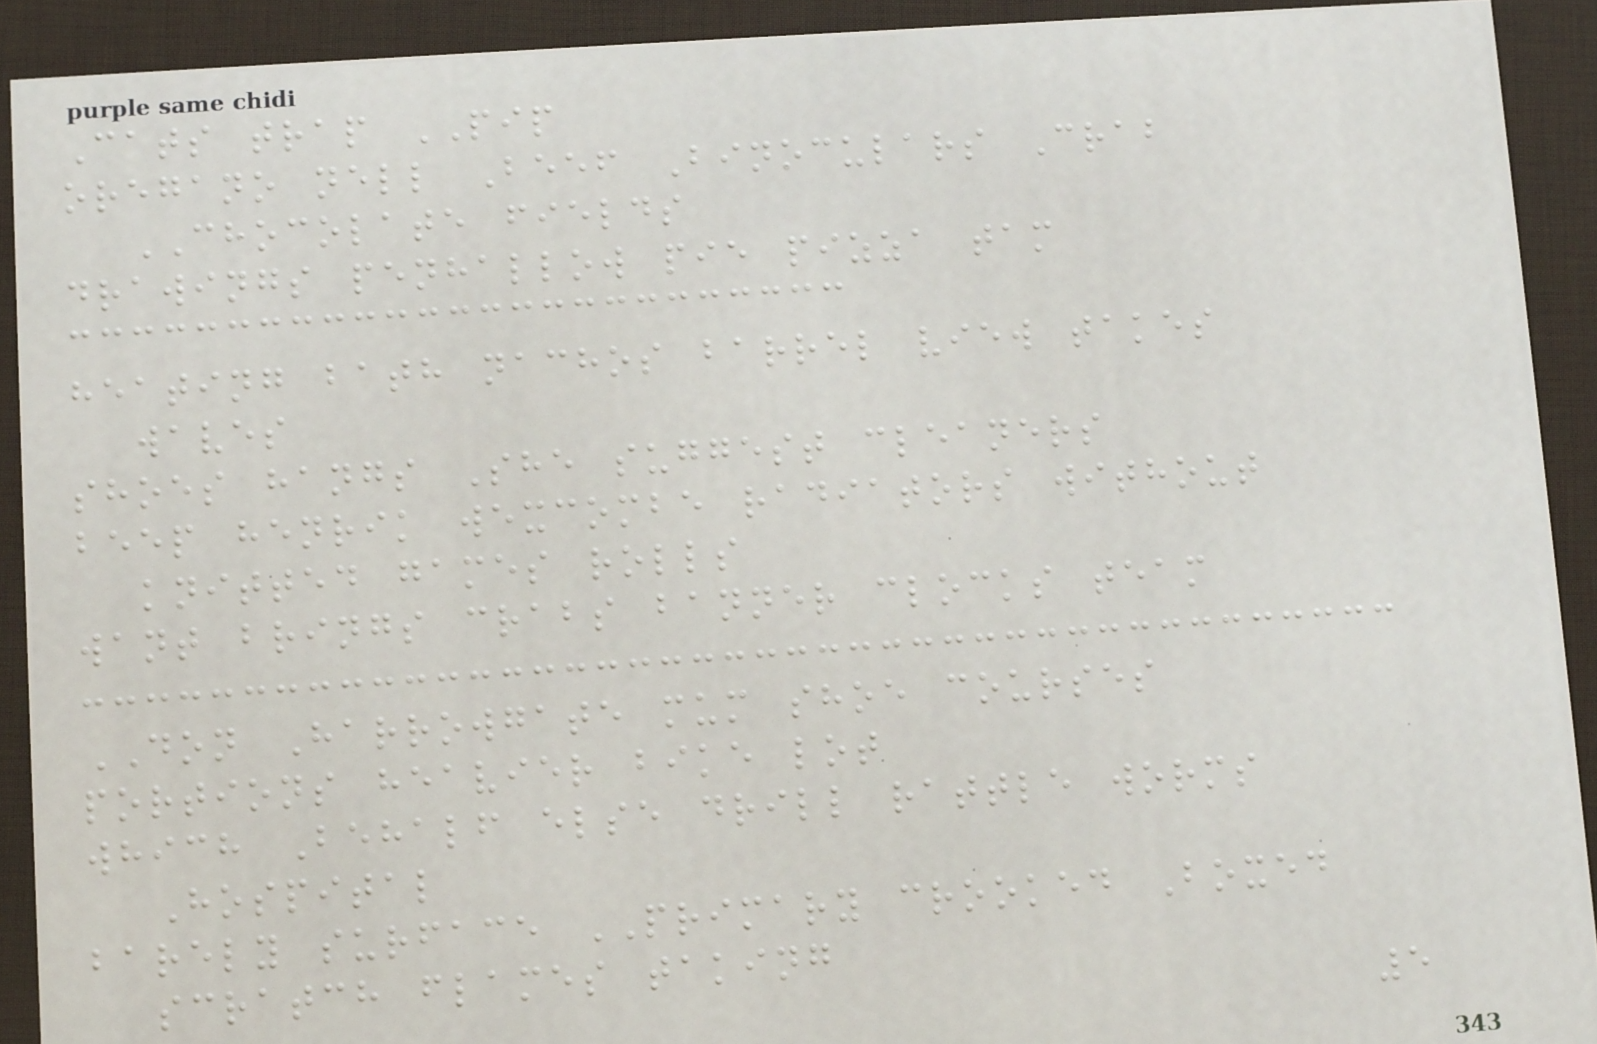Cats trap PIP
oregano nell Beef Binoculars Crab
CHOCOLATE fields
drawings penhallow pie pizza tam
heating bath nachos barrel view takes
waves
shoes hangs She suggest cleaners
beep henrik wexcombe radiators without
knitted games rolls
want brings crabs banner clocks team
DON Harrowgate mum shoe courses
portions heavier bike lot
which Behalf else drill rattle worms
Hospital
barely surface PRIMARY crooked Boxed
scratch flames taking
5
